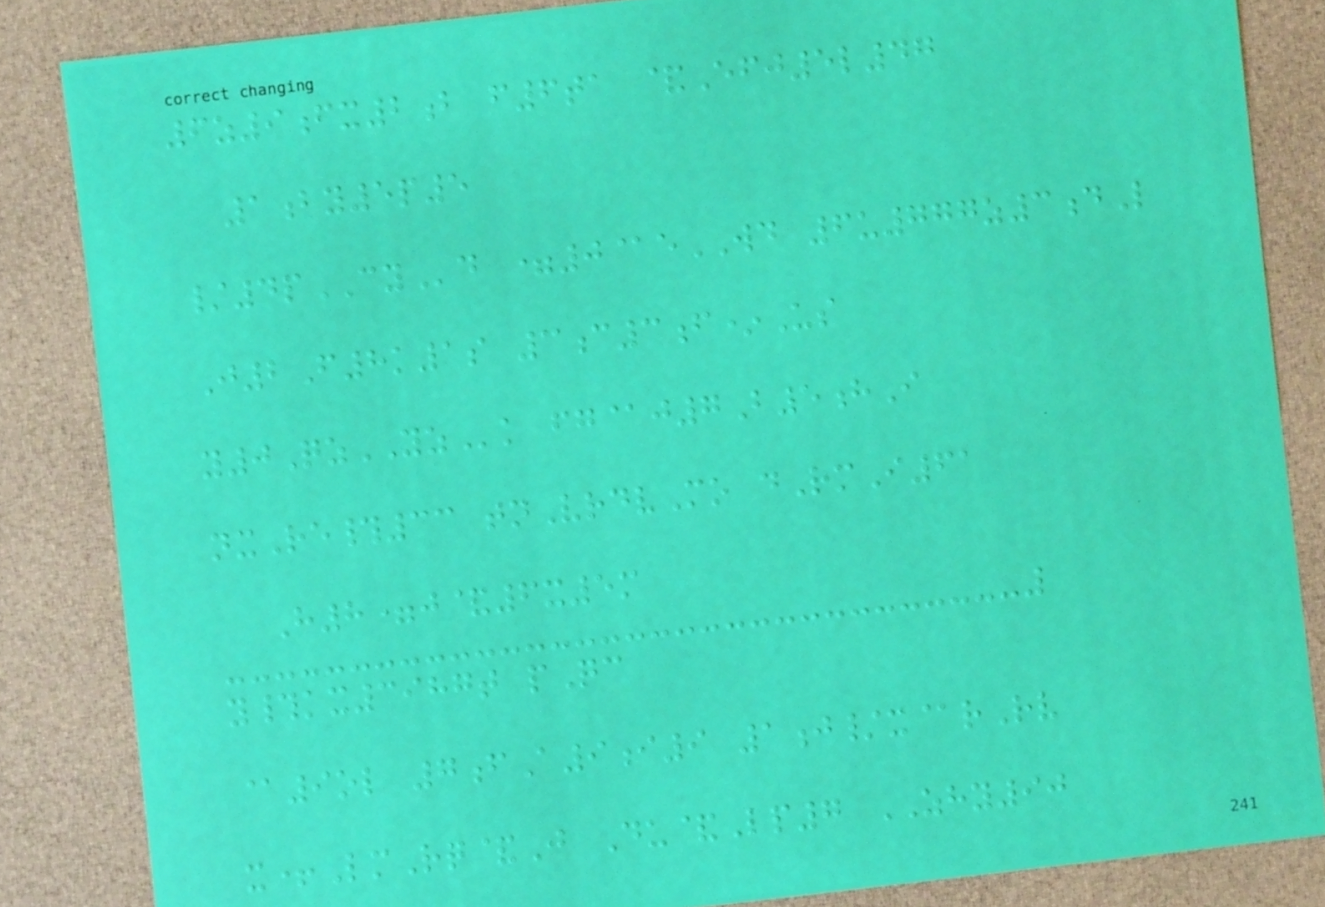6z9fx2b f6ta &Efj5l47
1by5p5
/4pCYd =0@eWD 6u777z3dL
J2F8k1s 3c3f*Us
y0QzYZk fg@j7B5hI
nxRe#33 tnVrdvMo dRmI61
H8=j&6x5m
y#kx3987t pQc
@9ol 7fA9i9 1j/x@rRv
x+LmRq&J Du&Lp7 ZHY90
